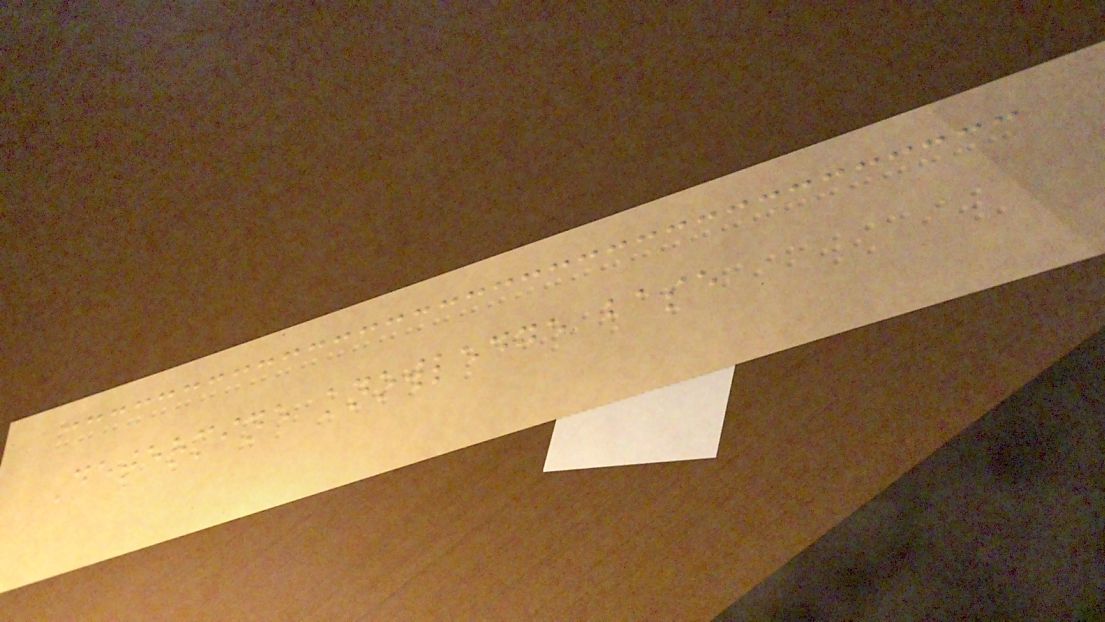Determine knowledge base
